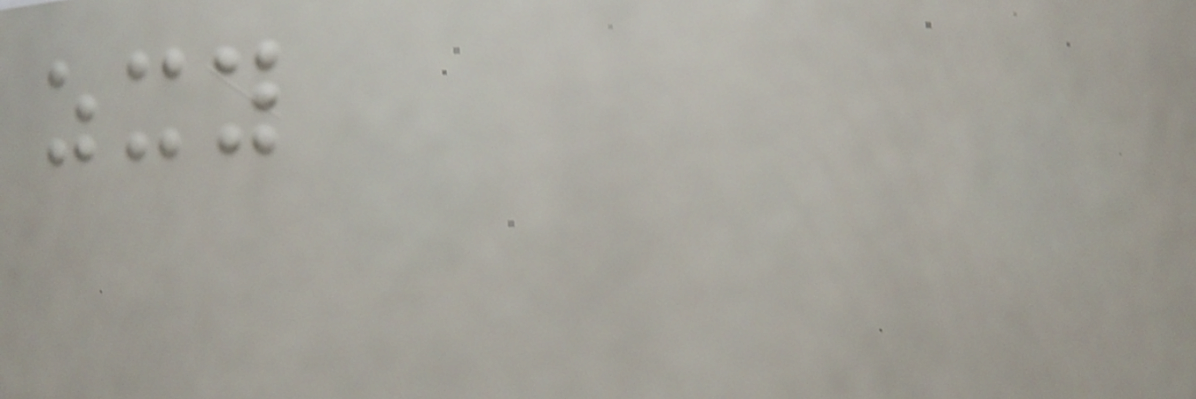zxy
